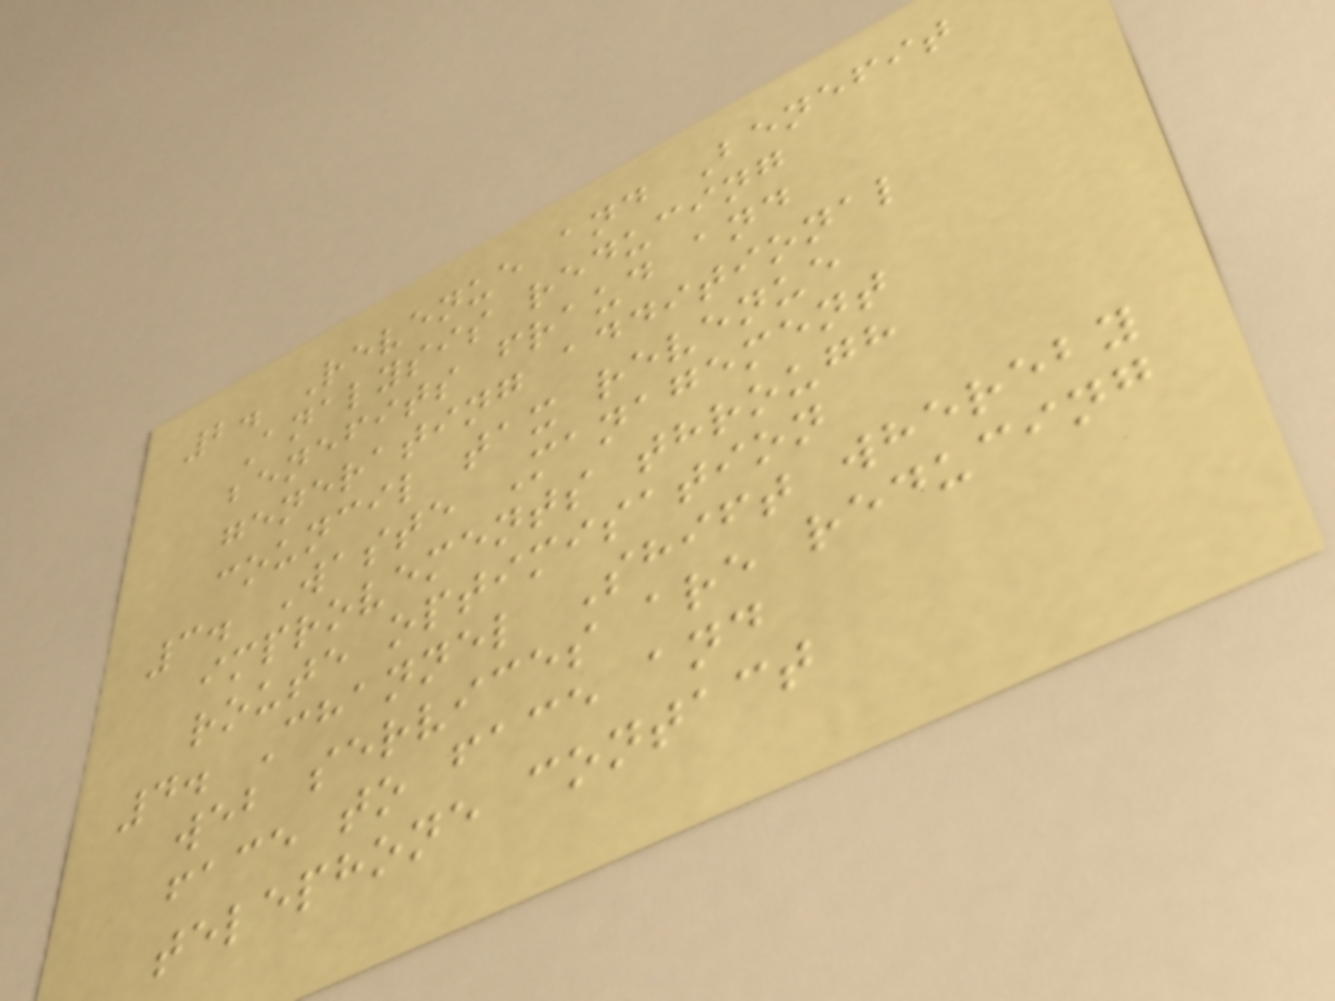2. Revenue and Benefit
Analysis reducing
benefits fraud and
generating additional
council tax revenue
3. Waste Management
improvements through
route optimisation
4. Channel Shift whereby
web services are reducing
face to face and
telephone contact
